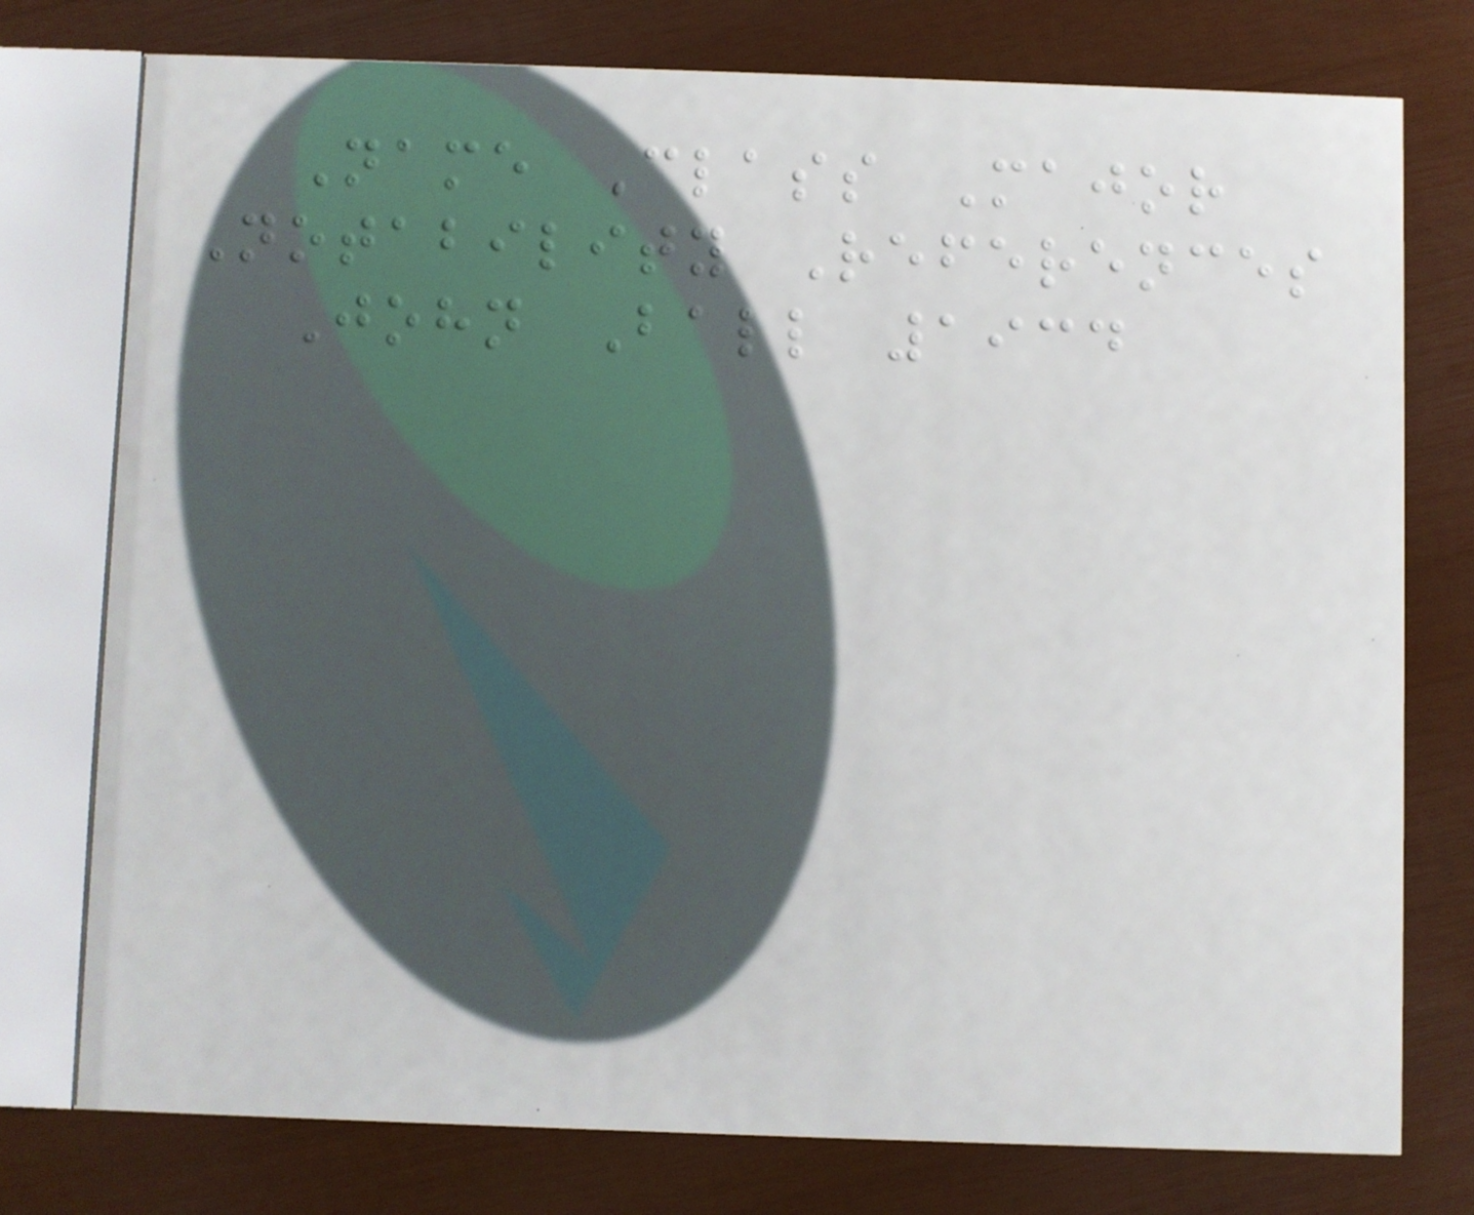Name Class Major
Notability References
John Ball 1934
